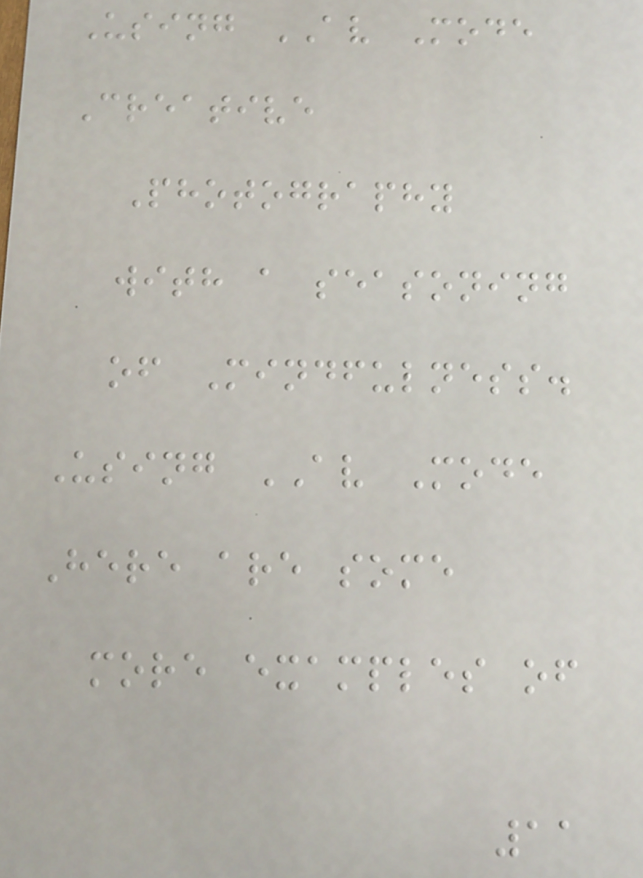Using AV Mode
Creative
Photography
with a seasoning
of Mindfulness.
Using AV Mode
Here are some
more examples of
11
